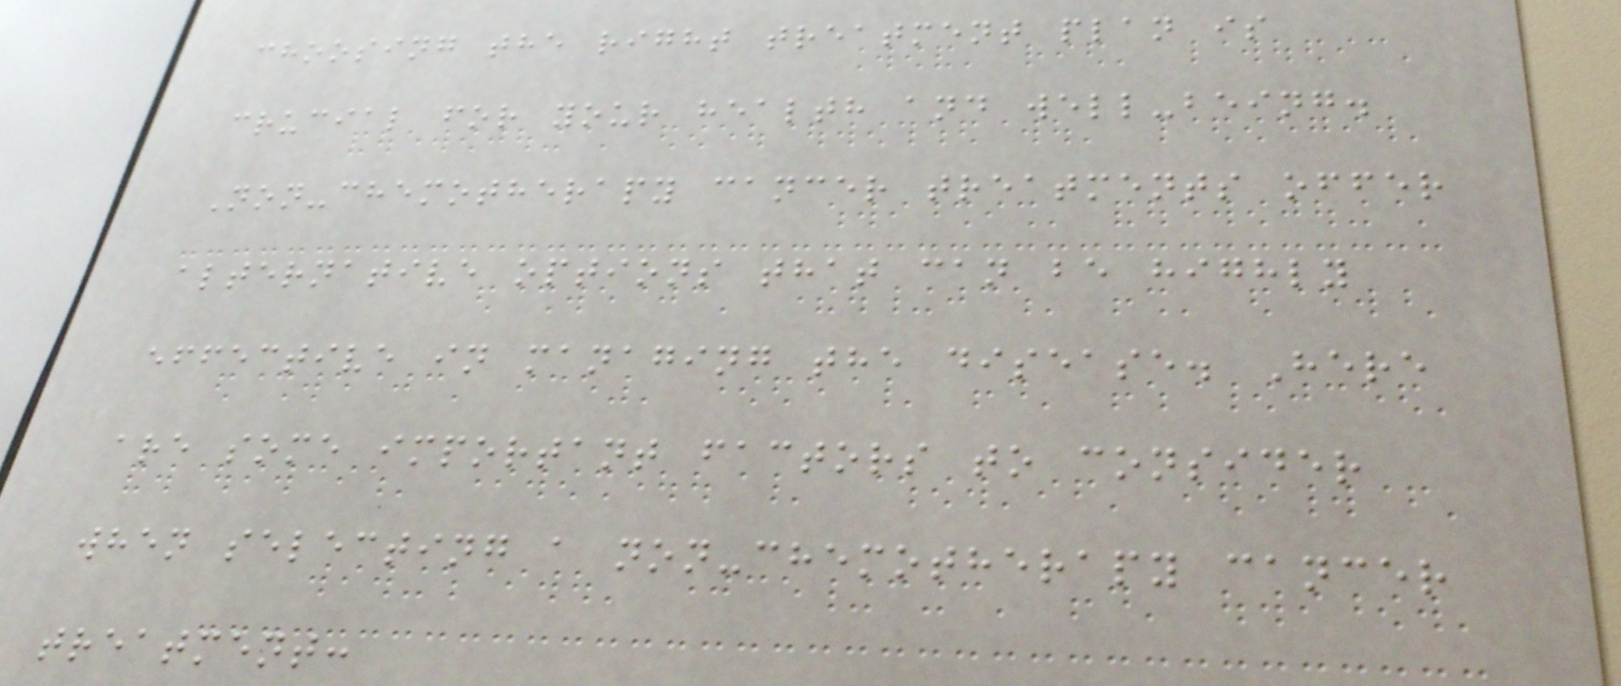choosing the right treatment plan is
crucial for your health and well-being.
Non-chemotherapy cancer treatments offer
alternative options that can be highly
effective in managing the disease. Here
are some important factors to consider
when selecting a non-chemotherapy cancer
treatment:
